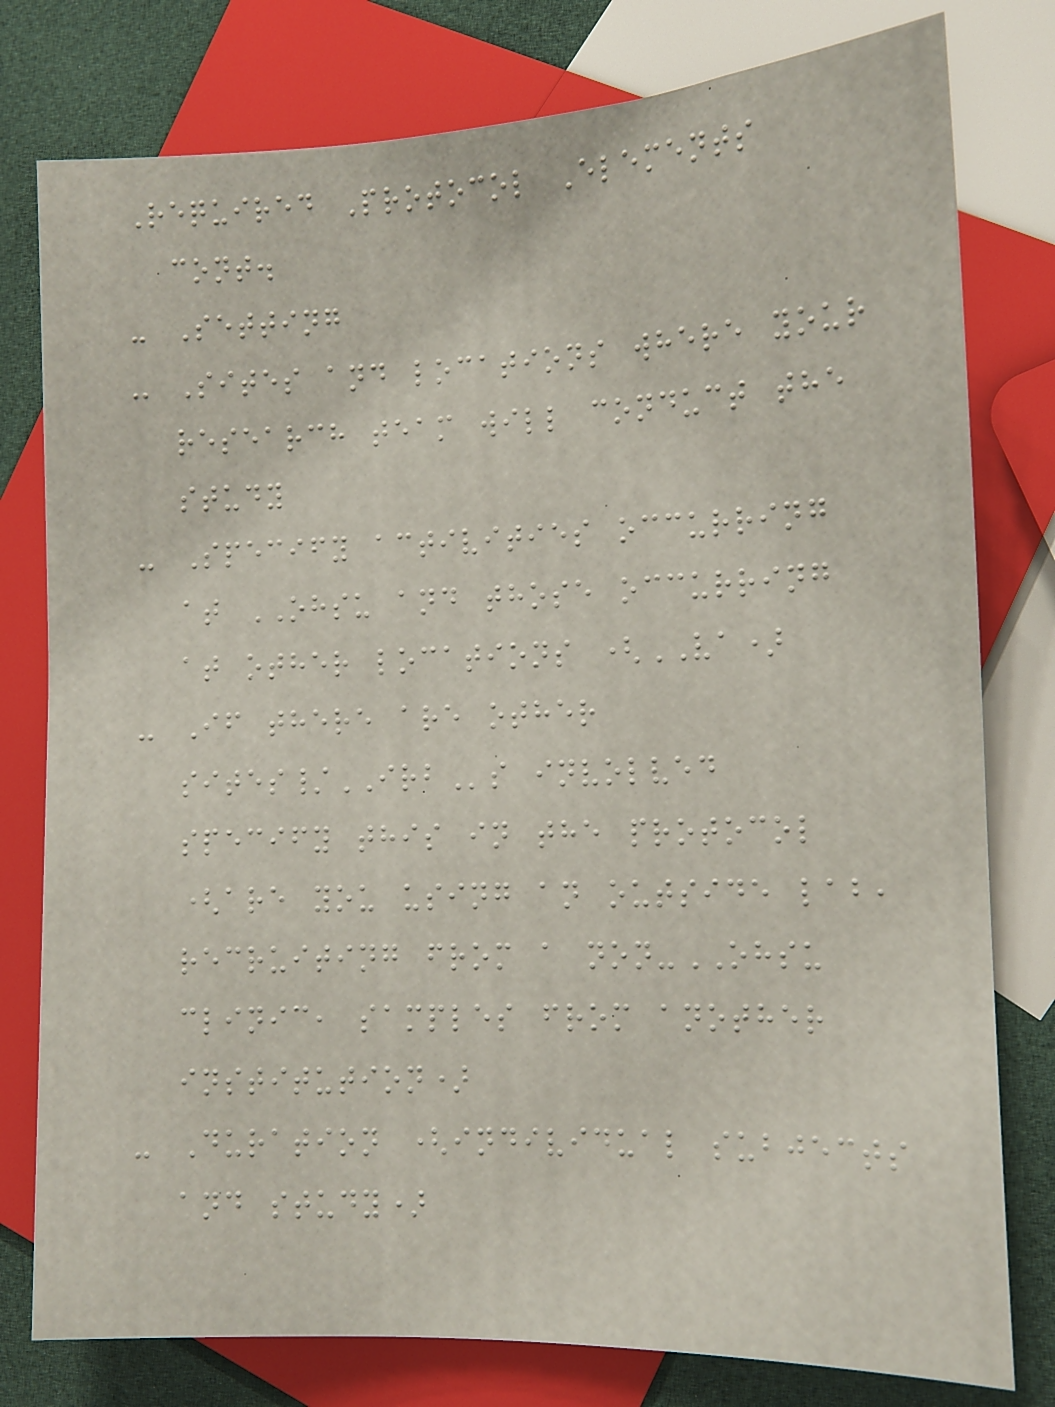Required Protocol Elements
cont.
- Setting
- Sites and locations where your
research team will conduct the
study
- Specify activities occurring
at OHSU and those occurring
at other locations (VA)
- If there are other
sites/IRBs involved
specify this in the protocol
(are you using an outside lab,
recruiting from a non-OHSU
clinic, samples from another
institution)
- Duration (individual subjects
and study)
